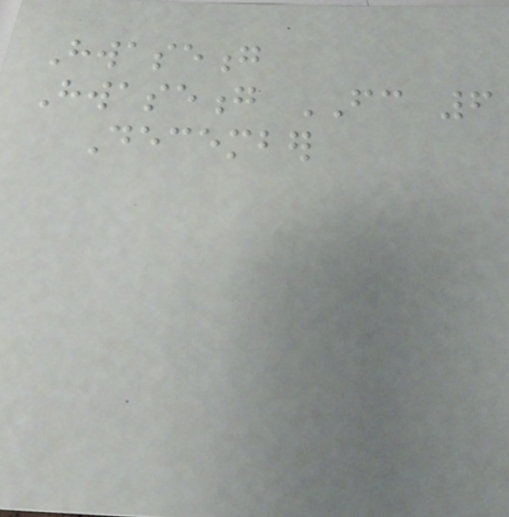Hwaseong
Hwaseong FC 6
December
